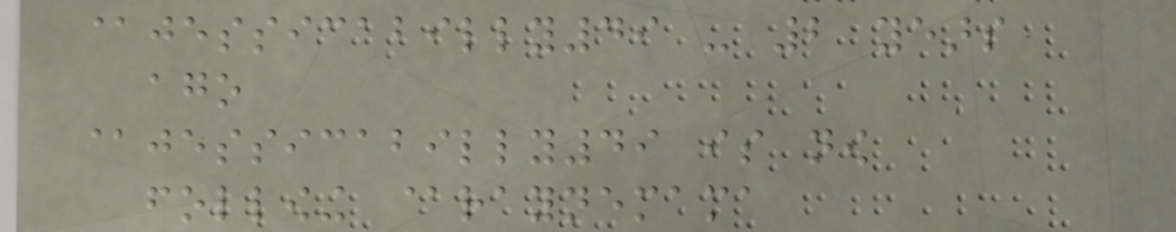@jessicabilly49 - 2 years
ago
@jessicabilly49 is now
following @raynemama
